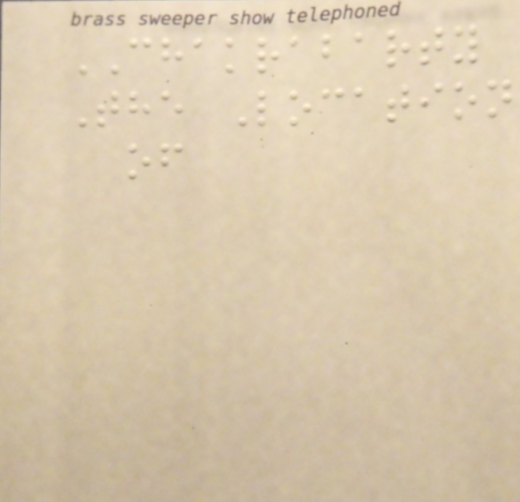CHAKRABARTY
The Location
of
